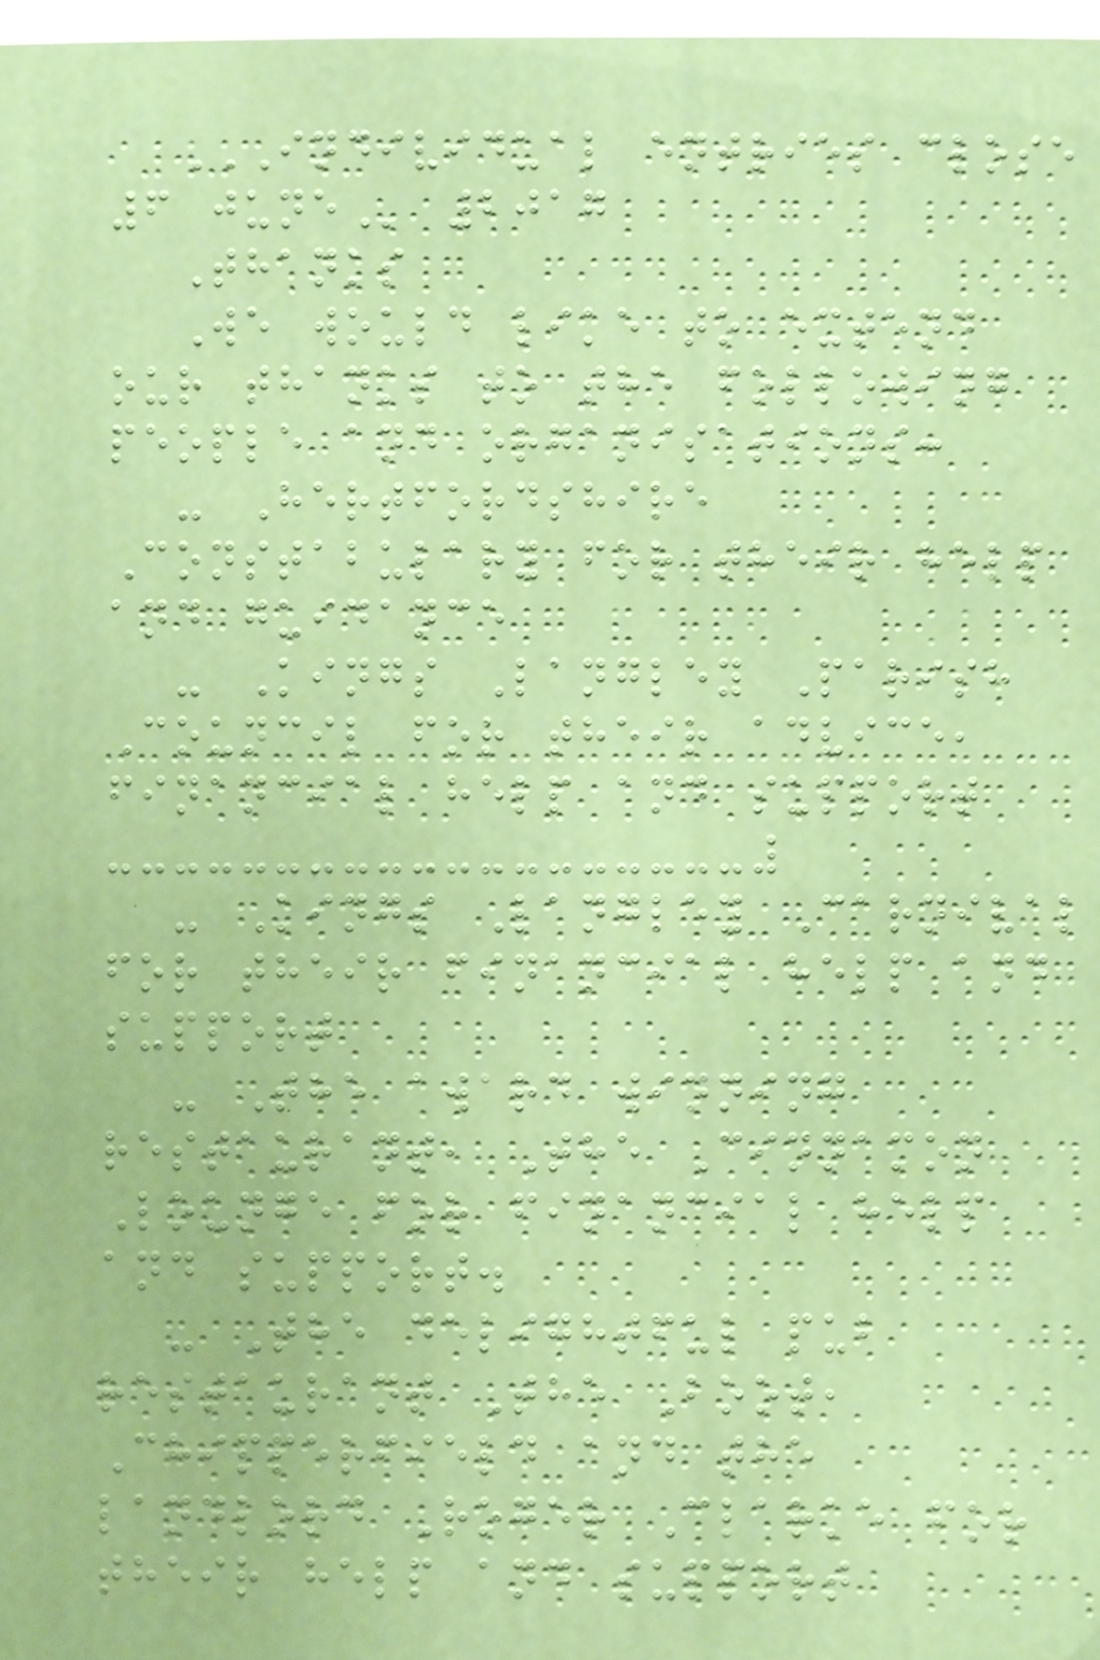INDIVIDUAL ENTRIES CLOSE
6 JUNE 2017
Thanks
We would like to extend
our thanks to the following
people and organisations:
- Hertfordshire
Constabulary for their help
and guidance
- Kings Langley Parish
Council for their advice,
financial help and support
- Kings Langley Carnival
for their financial help and
support
- The award winning
restaurant, The Cinnamon
Lounge for financial help
and support.
- The delightful pub
restaurant The Boot,
Chipperfield and the
landlord Roger Clarke for
their help and support
